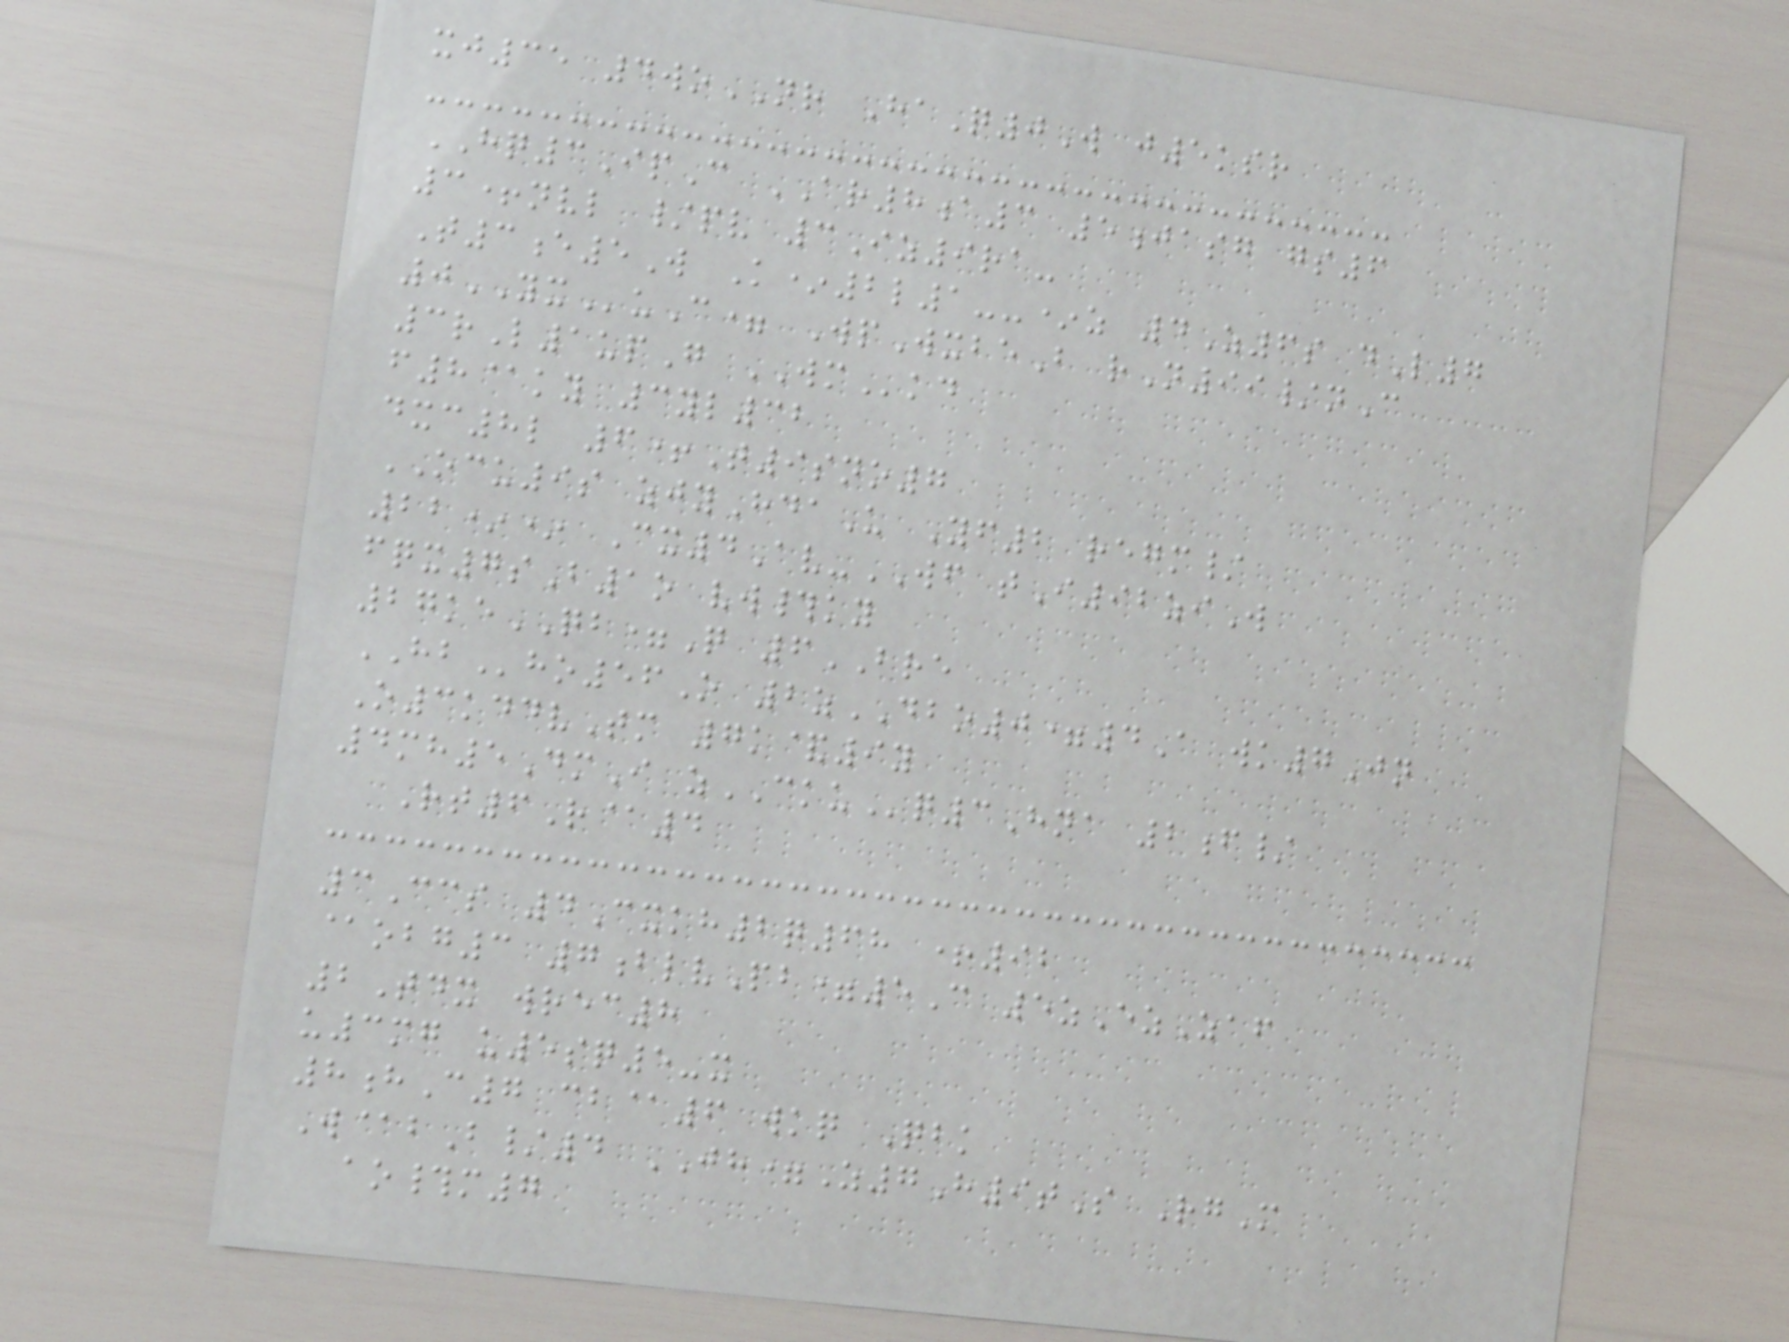xj35 4woNR HaQ0W j5ksr
HQ3IpC AR8a3 5jasg gs6
3+nvl /pv 3Iz9ra-
T3e5W K*2l1--*z 4Z6s dL7
0YXuC= WpWxbeB rN99/nC
3rL1upG WMkd
f8@ky 3yl32
dxc8l 6+T9sno7
OCU9s zjyHdaU Yf2 regm/
22** Cx4Av-WF tI92ziW
fqx7sB1o vw#ky
27keQB=Q 6BRE
HBho56O 2zDBO0=4A wk7Jn
O3kddvTm 7k&9y
4mh5DmI zCKUq3Hna 2f/
Rt6R@4
3Ccs 4Cxkh2q68 +92
@obg3 7blvPb=5C 5zEzZaf
2Tdx wrec8
u3mg u5sq5-x
8hC7 cb@6 wkq Qbk
W@bB/4 JH=Z7H9tS RgM
ao#m7
